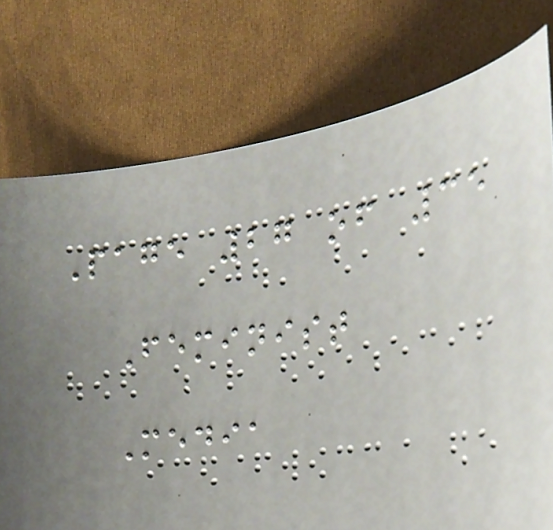Page 27 of 35
Feminist
Media
